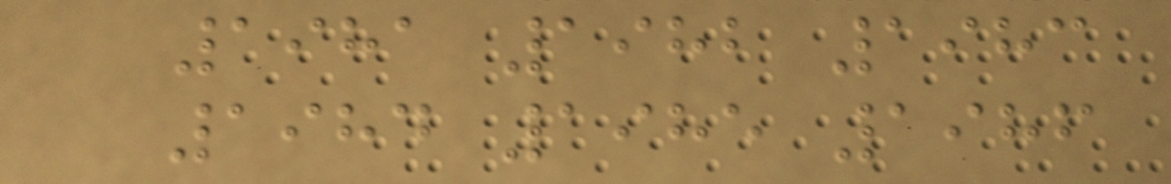1981 1982 1983
1984 1985 1986
